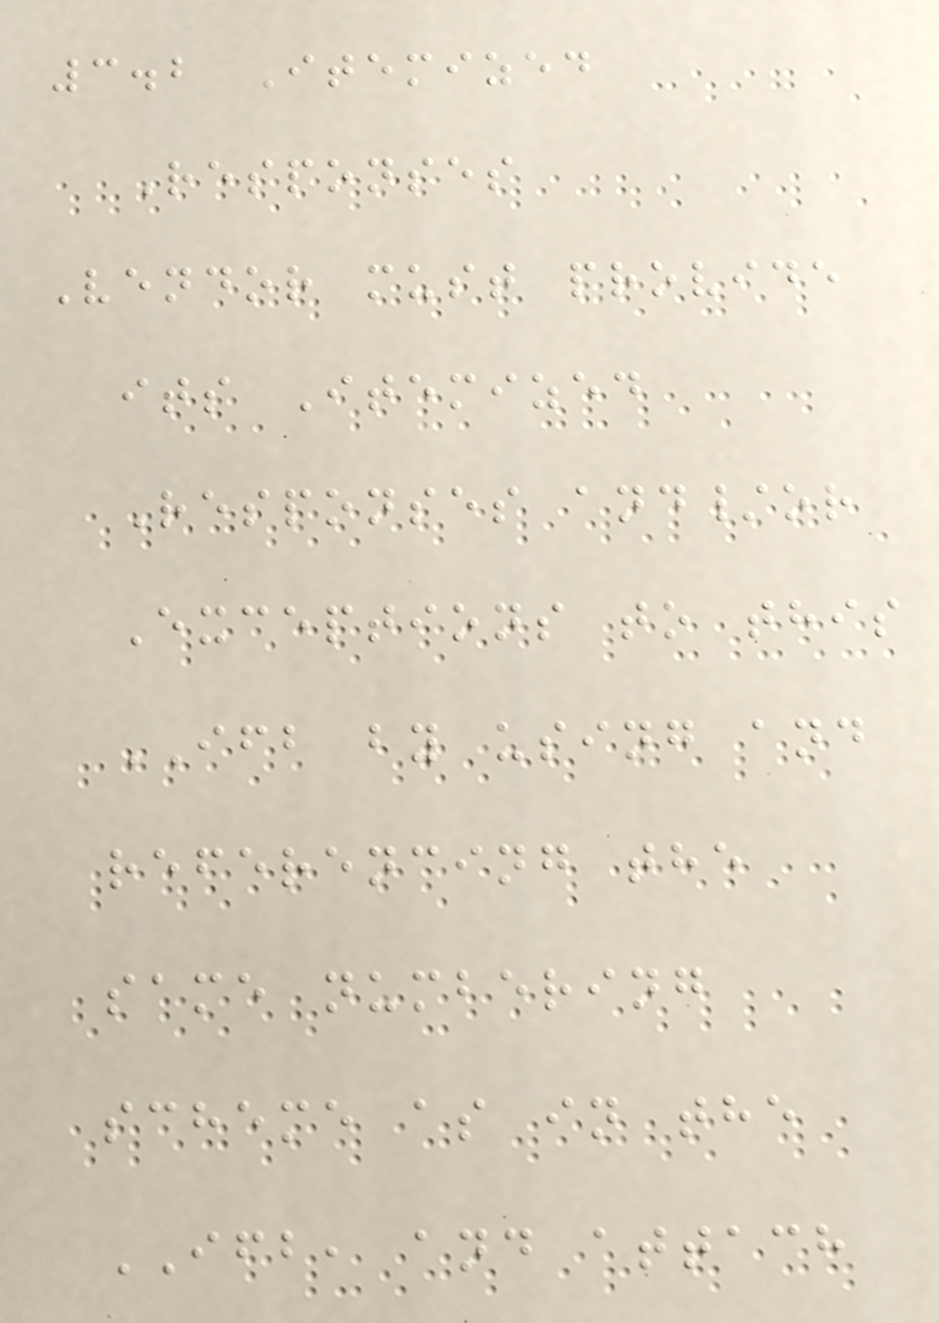3.2 Itemized
Responses
Vendor must provide
its Itemized
Responses and/or
Exceptions to this
IFB by using and
referencing the
same numbering
scheme as in the
IFB, and attach
